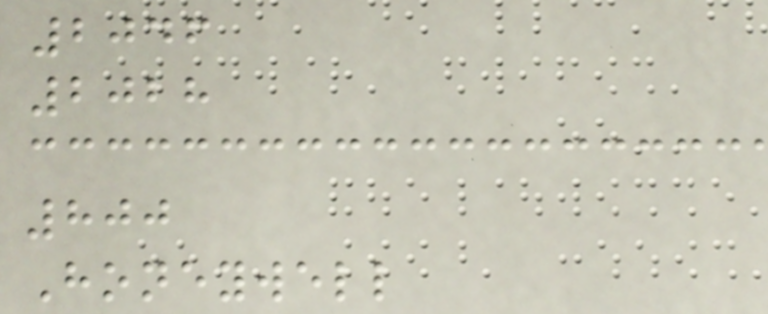2046
2028
800
Honeywell
